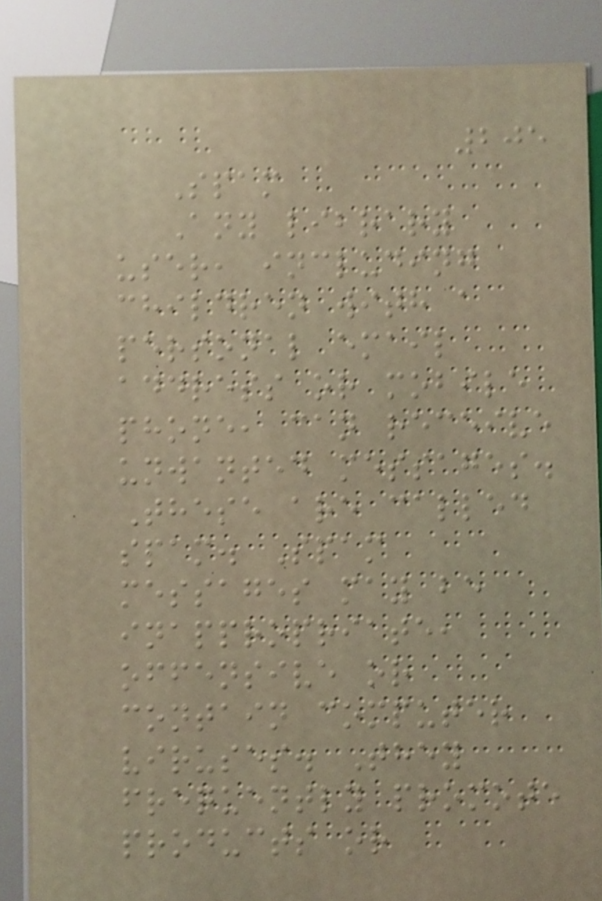205
Spam
Any library
user, including
children with a
personal email
address or mobile
phone, can receive
unwanted messages.
These are called
spam. Spam
messages may be
inappropriate,
offensive or
contain computer
viruses. They
frequently promote
products or
